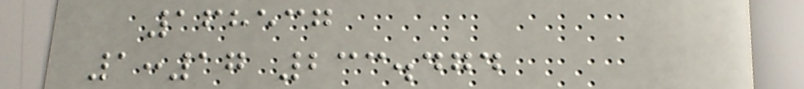168537
1:17 233.474
